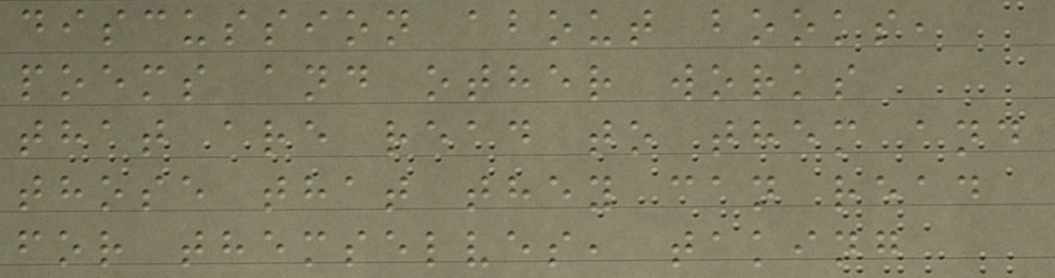discussion about books,
poems and other works
that are read to them and
those that they can read
for themselves, taking
